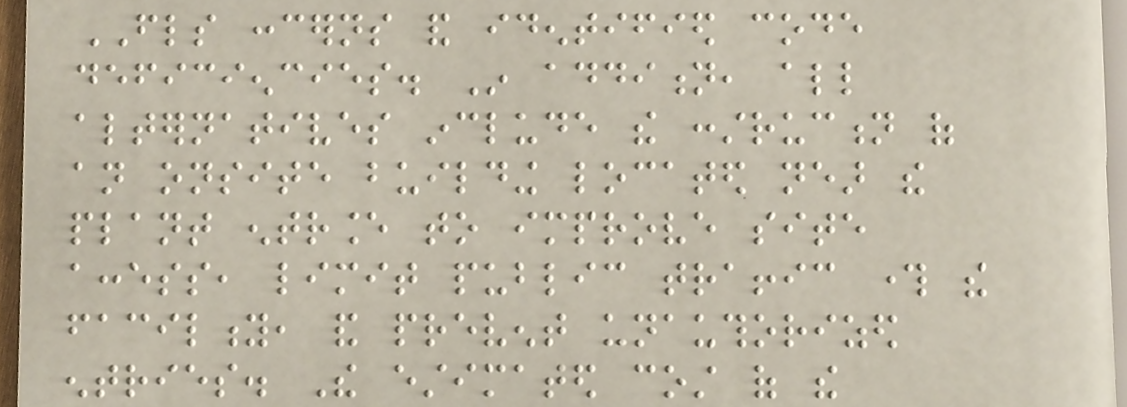FLS concerns and identified code
deficiencies. In addition, all
alternatives include the construction of
an onsite building located near the
plant entrance to improve site
access, limit public traffic through the
facility, and prevent unauthorized
entries. The estimated cost of the
